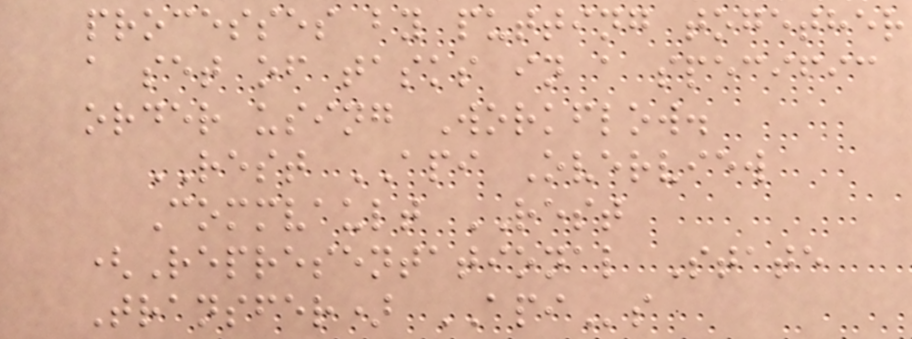processes by putting together
a set of tasks in a specific
order using Workflow.
REST API Overview
Commvault REST
(Representational State
Transfer) APIs
